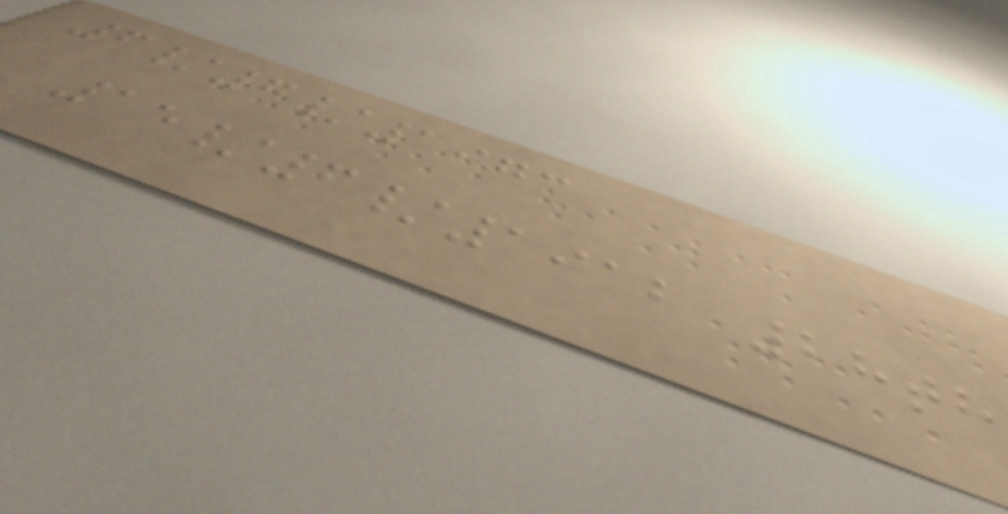6/7/1973
15/6/1912 28th
